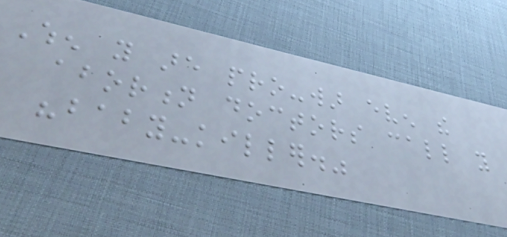When you are pro-war even the
abortion doctors call you
"baby-killer."
